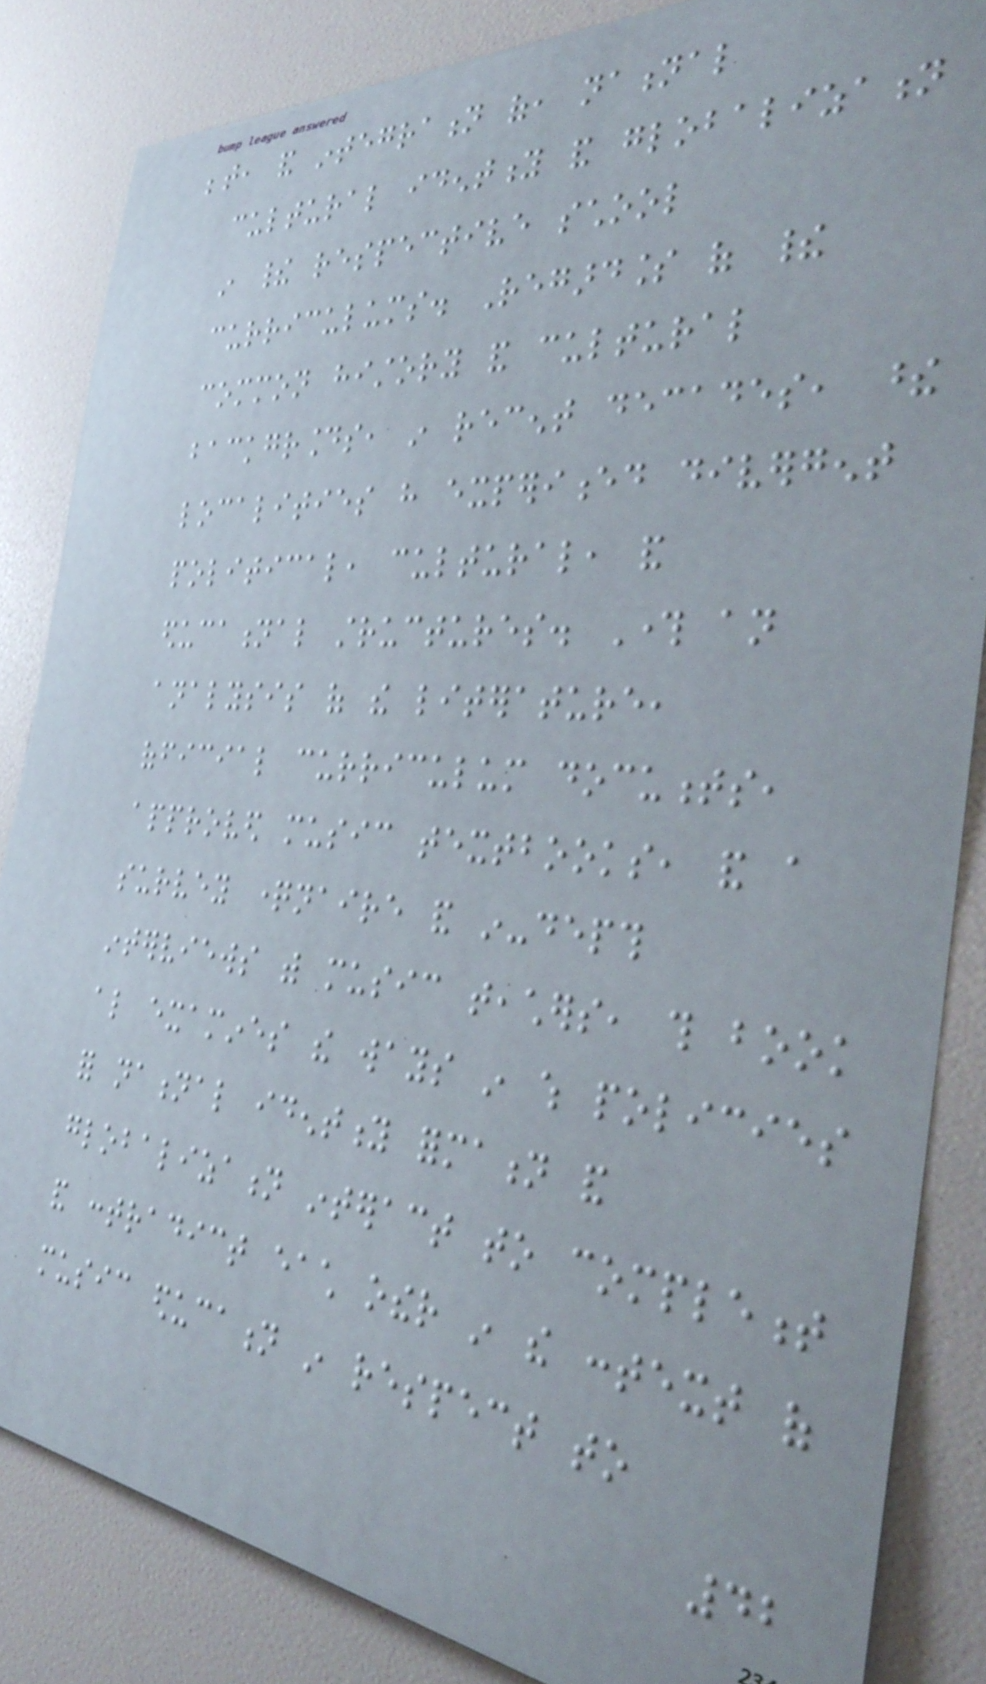between, and integration of, national
cultural identity and globalization
in their respective school
curriculums. Regardless of their
common history and cultural
backgrounds, in recent decades, these
localities have experienced divergent
political, cultural, and
educational structures. Through an
analysis of the literature,
official curriculum documents,
approved music textbooks, and a
survey questionnaire and in-depth
interviews with music teachers, this book
also examines the ways in which policies
for national identity formation and
globalization interact to complement
and contradict each other in the context of
music education in respect to
42
